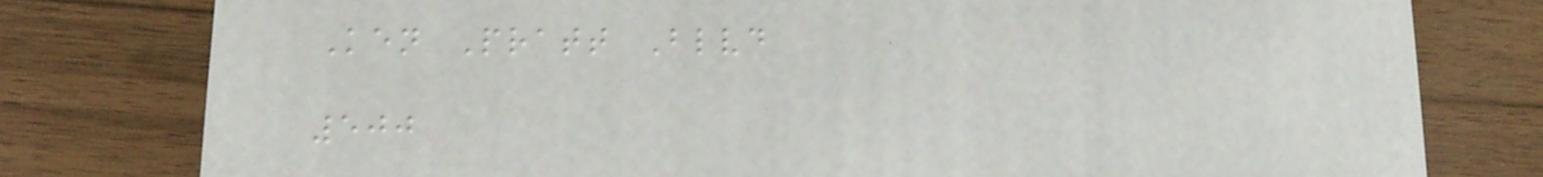Ken Pratt Blvd
500
